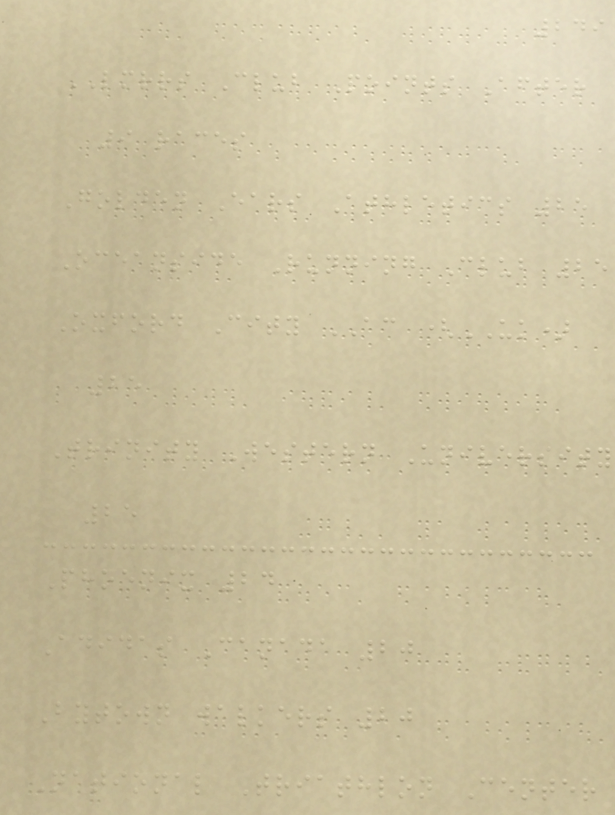249
LMRRS Club Points After
9 races
Golden Ears Athletics 25
Oceanside Running Club 25
Oxford City AC (UK)
25
Trinity Western University
25
Phoenix 24
Adidas Canada 20
Bytown walkers 20
National Triathlon Center
